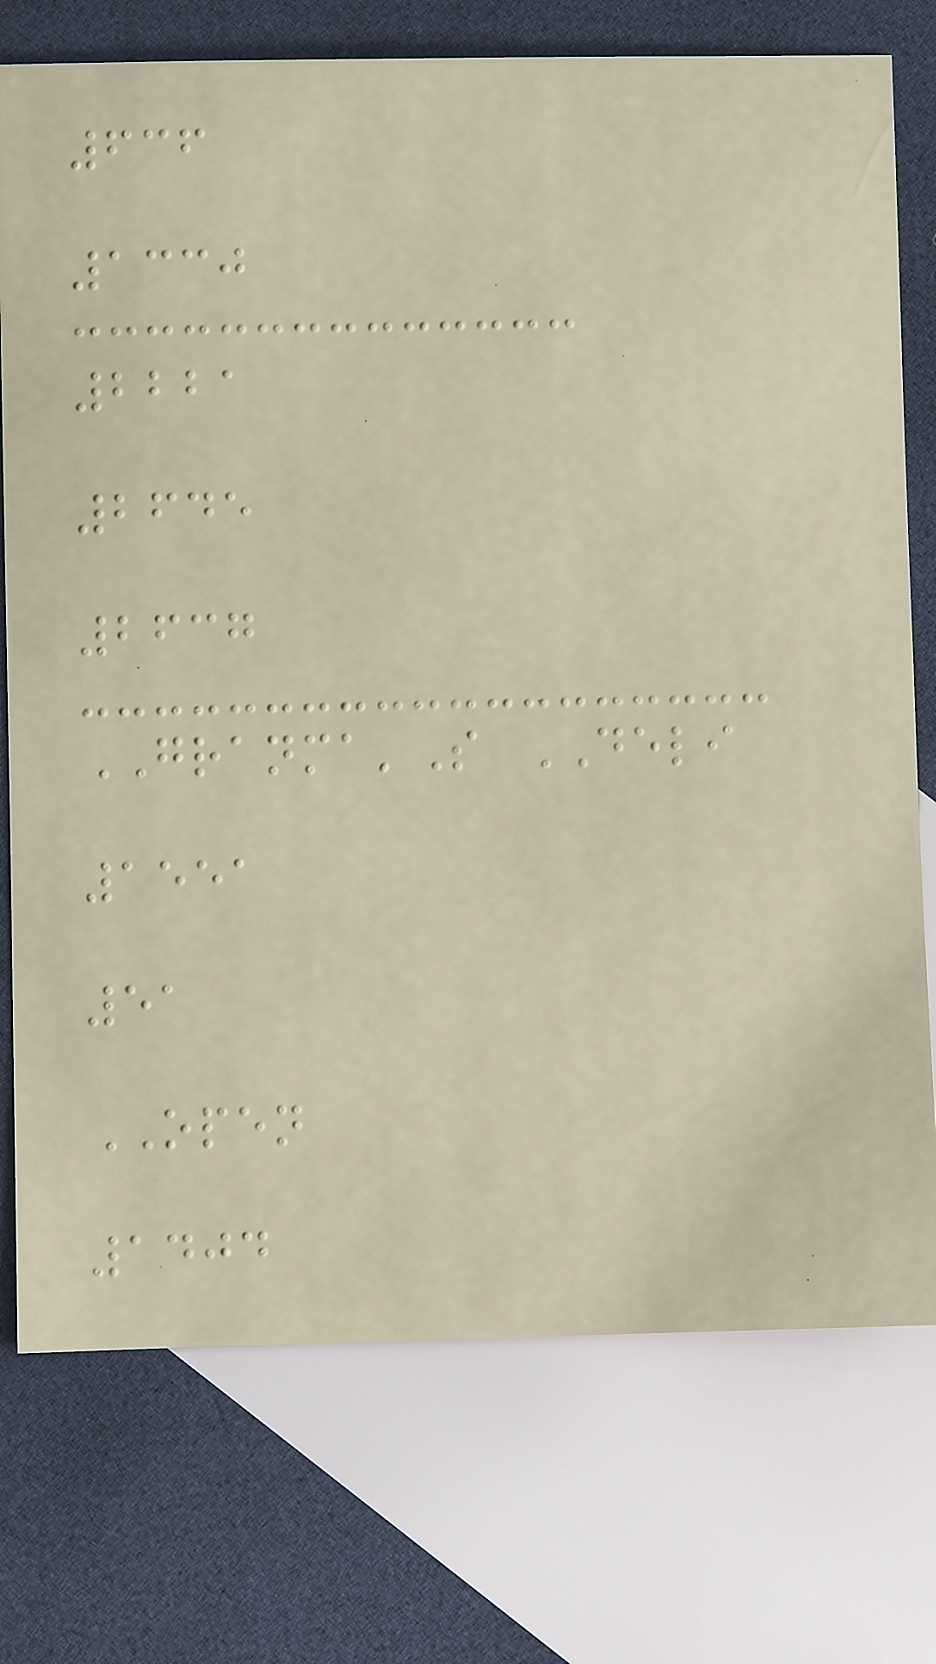636
1330
2221
2645
2637
GRANMA'S DELI
1551
51
OPEN
1404
